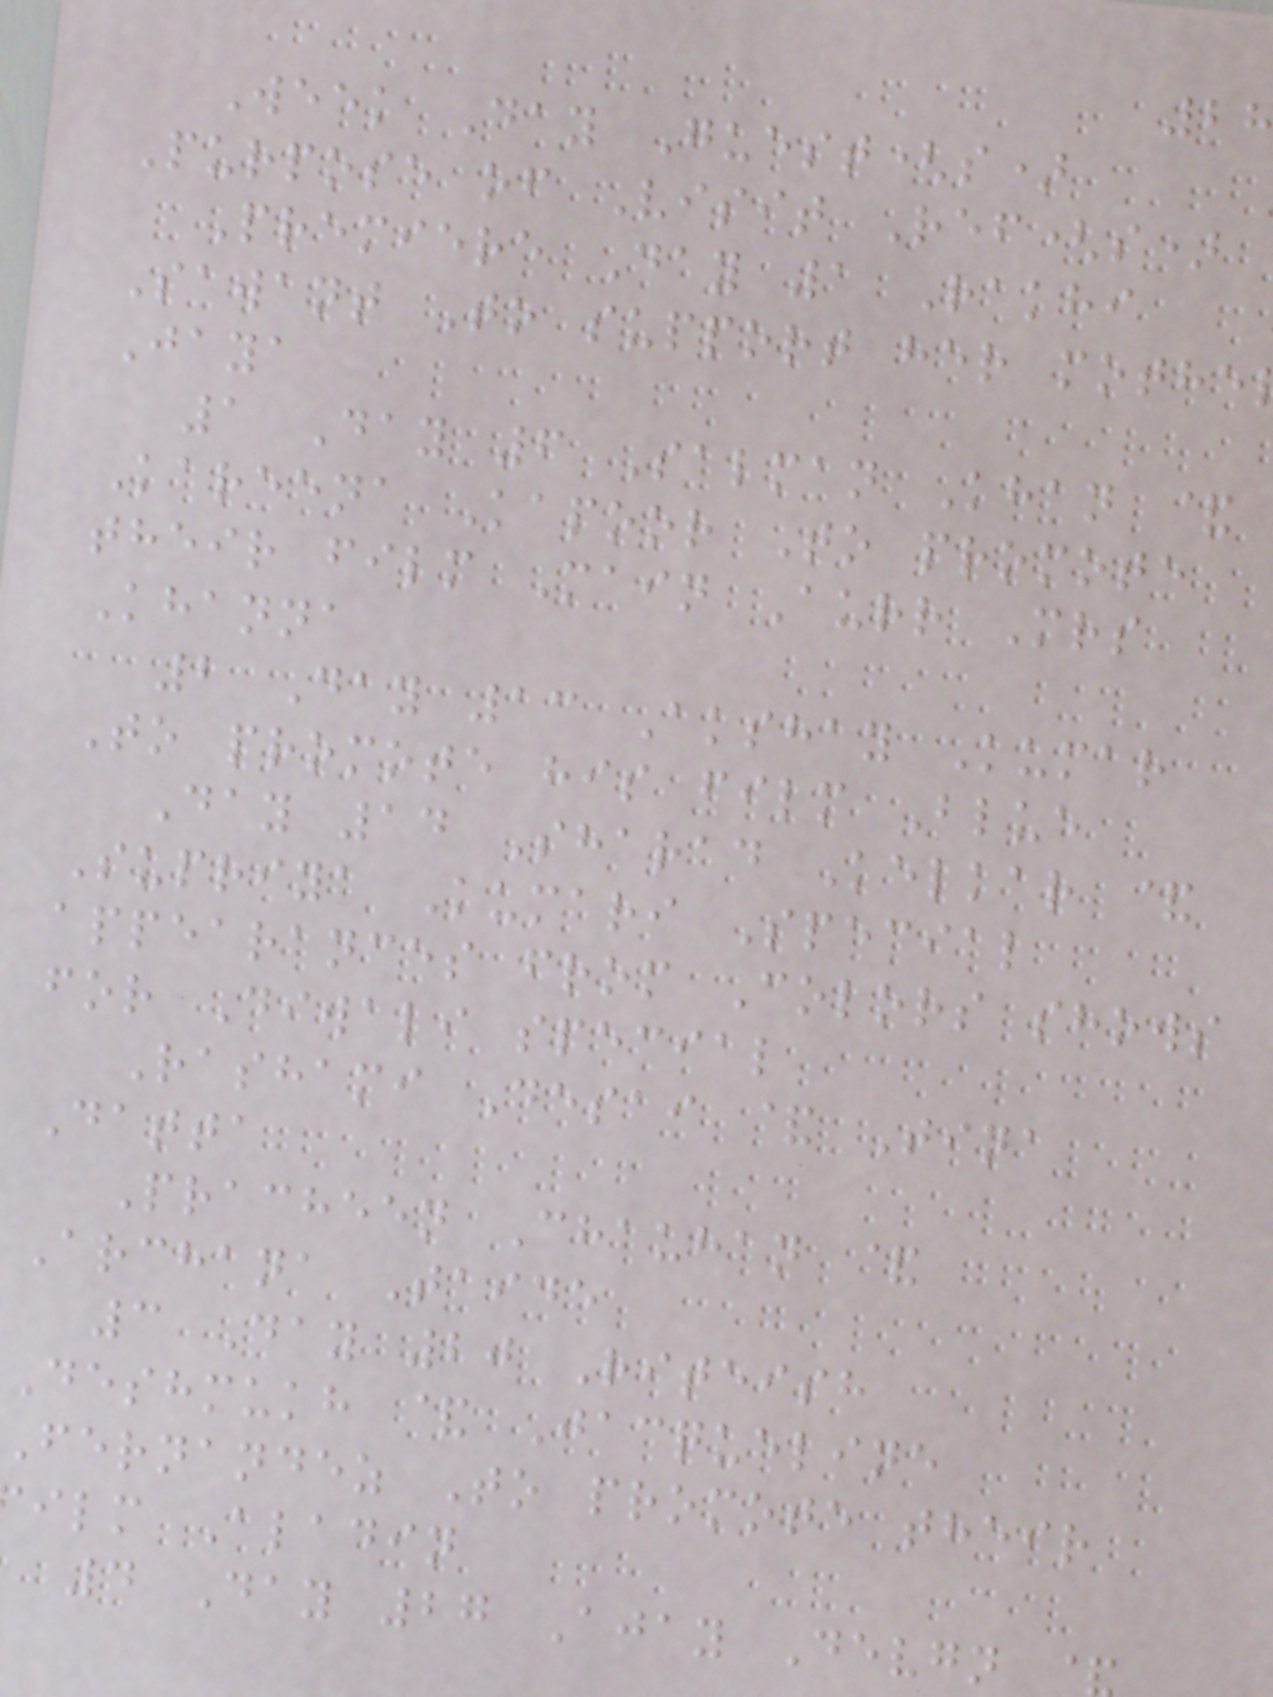Week Day Guest(s)
Purpose of Visit Ref(s)
Premiere Day 1 Rakhi
Sawant To support her mothe
Jaya
1 Day 6 Salman Khan &
Kareena Kapoor To promote
their film Main Aurr Mrs
Khanna
2 Day 13 Akshay Kumar
To promote his film Blue
Day 14 Sharad Kelkar &
Supriya Kumari Special
appearances from Colors shows
for Diwali special
Rashami Desai & Tina
Datta
Pracheen Chauhan &
Archana Taide
3 Day 20 Riteish
Deshmukh & Jacqueline
fernandez To promote their
ilm Aladin
4 Day 27 Ajay Devgn
